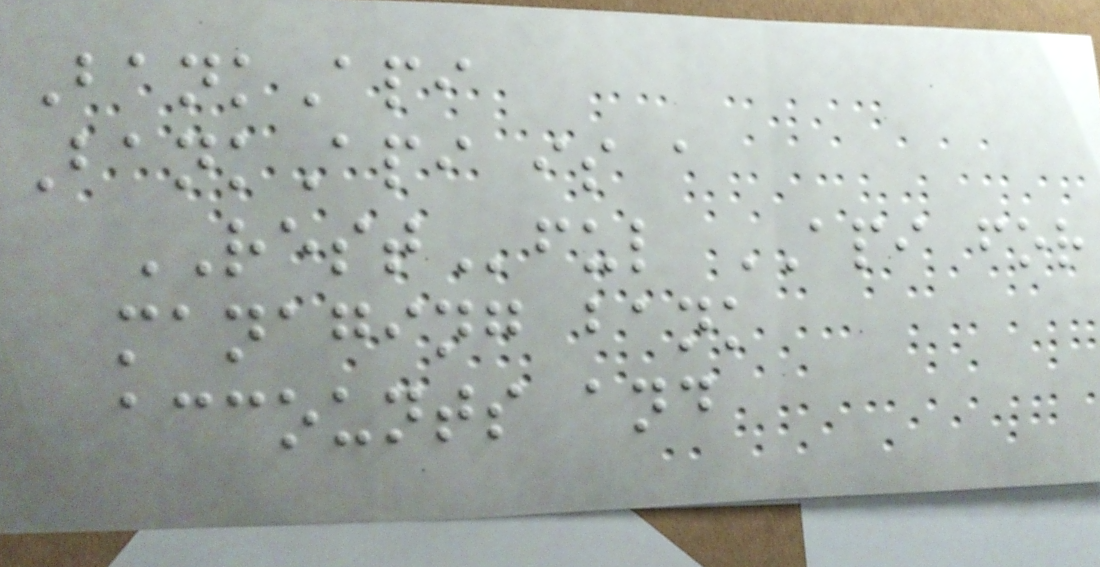BankApi
BankApi is a
RESTful API for
managing bank
accounts and
